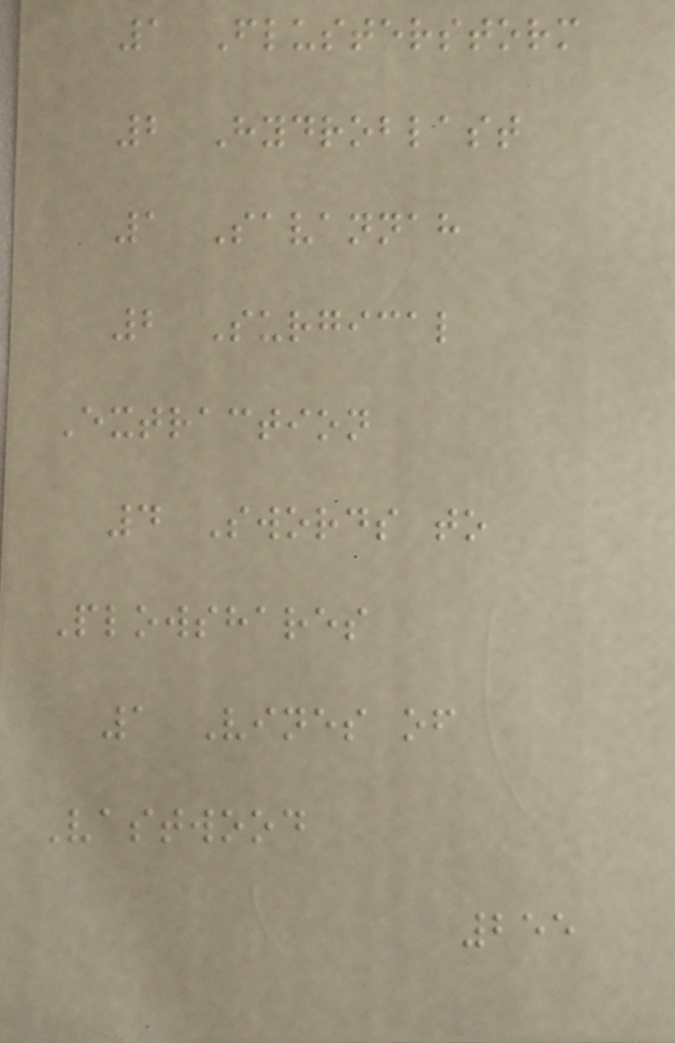1 Flusterstorm
2 Hydroblast
1 Savannah
2 Surgical
Extraction
4 Swords to
Plowshares
1 Vines of
Vastwood
255
